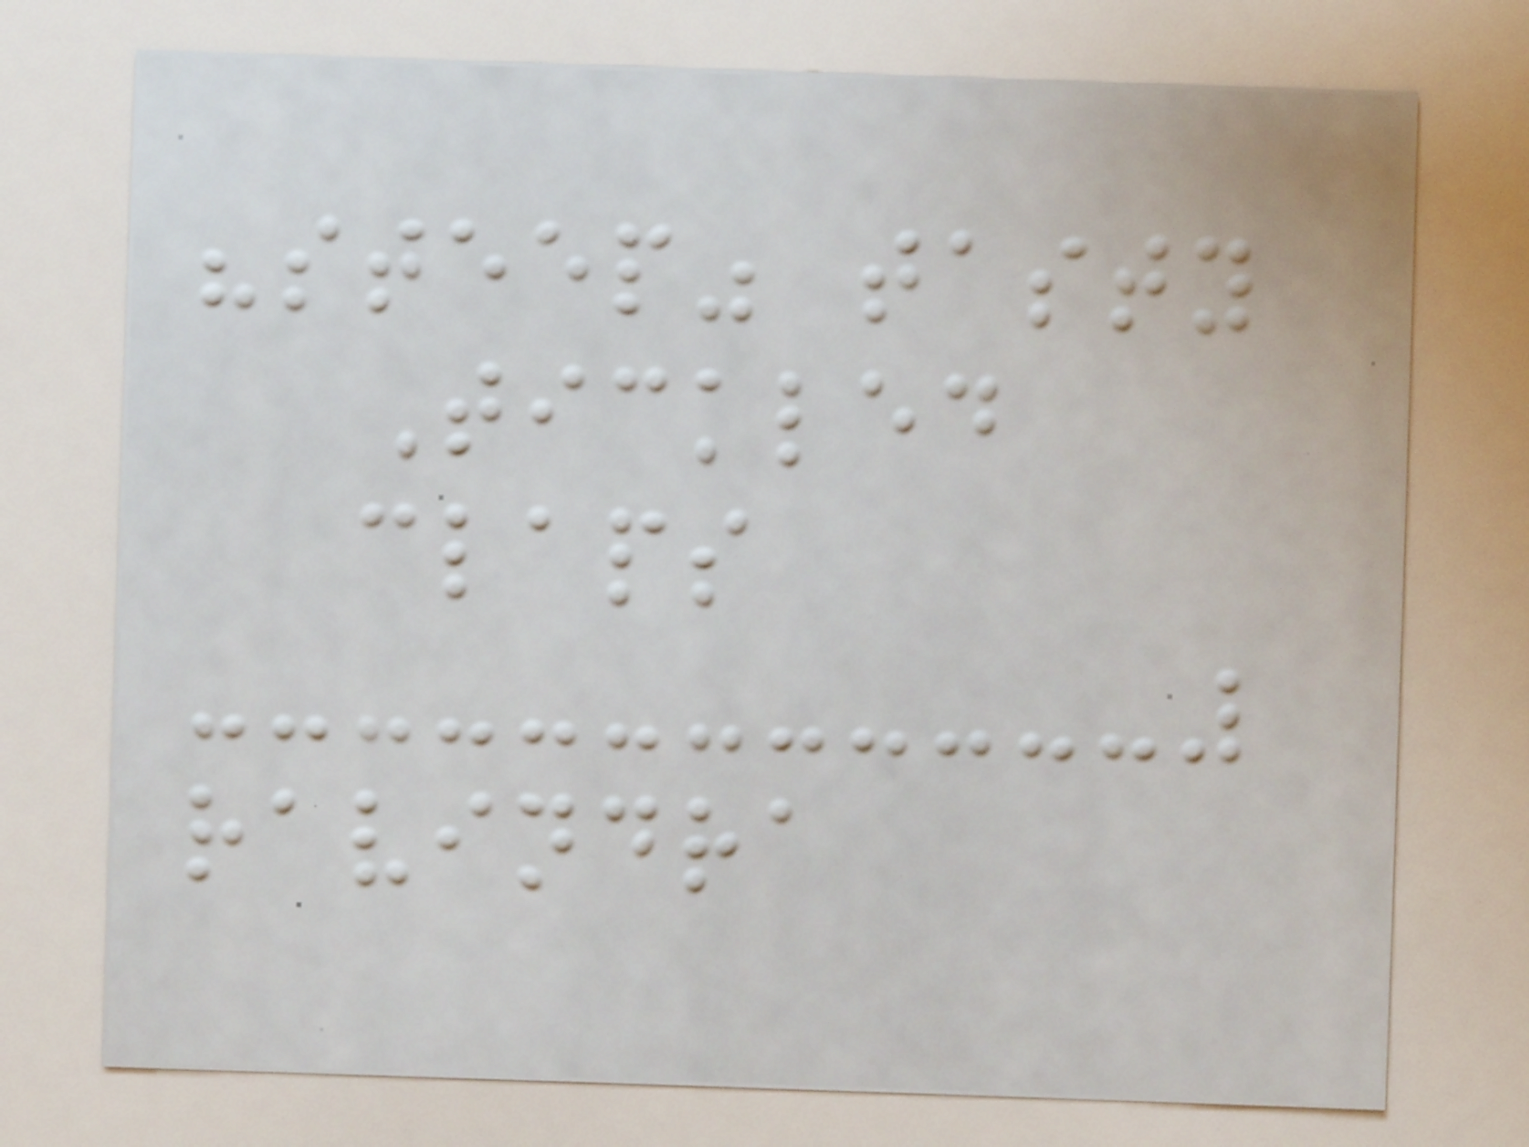"steep" tasty
Tickled
claps
ravindra
